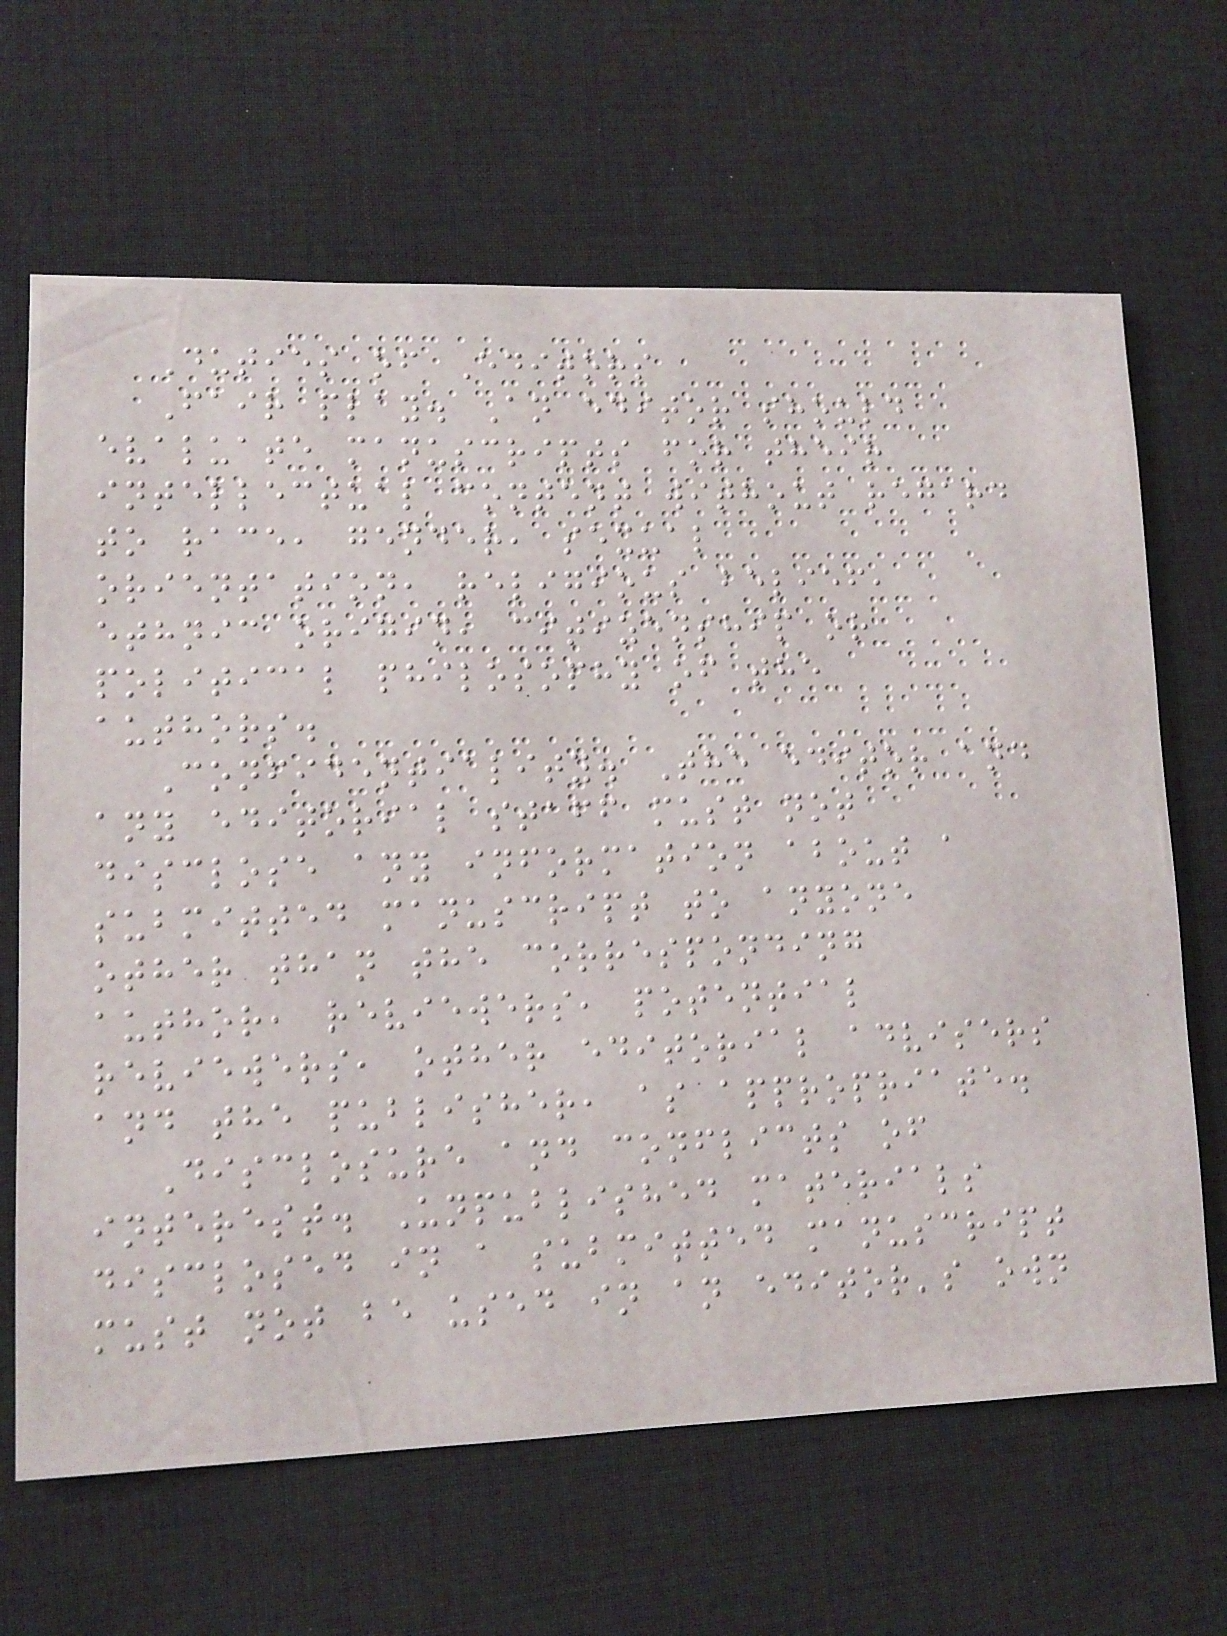Duties of Editors
Fair play. An editor should
evaluate manuscripts for their
intellectual content without regard
to race, gender, sexual
orientation, religious belief,
ethnic origin, citizenship or
political philosophy of the
authors.
Confidentiality. The editor and
any editorial staff must not
disclose any information about a
submitted manuscript to anyone
other than the corresponding
author, reviewers, potential
reviewers, other editorial advisers
and the publisher, as appropriate.
Disclosure and conflicts of
interest. Unpublished materials
disclosed in a submitted manuscript
must not be used in an editor's own
